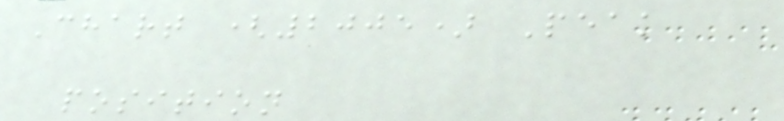Chart (2005) Peak
position
